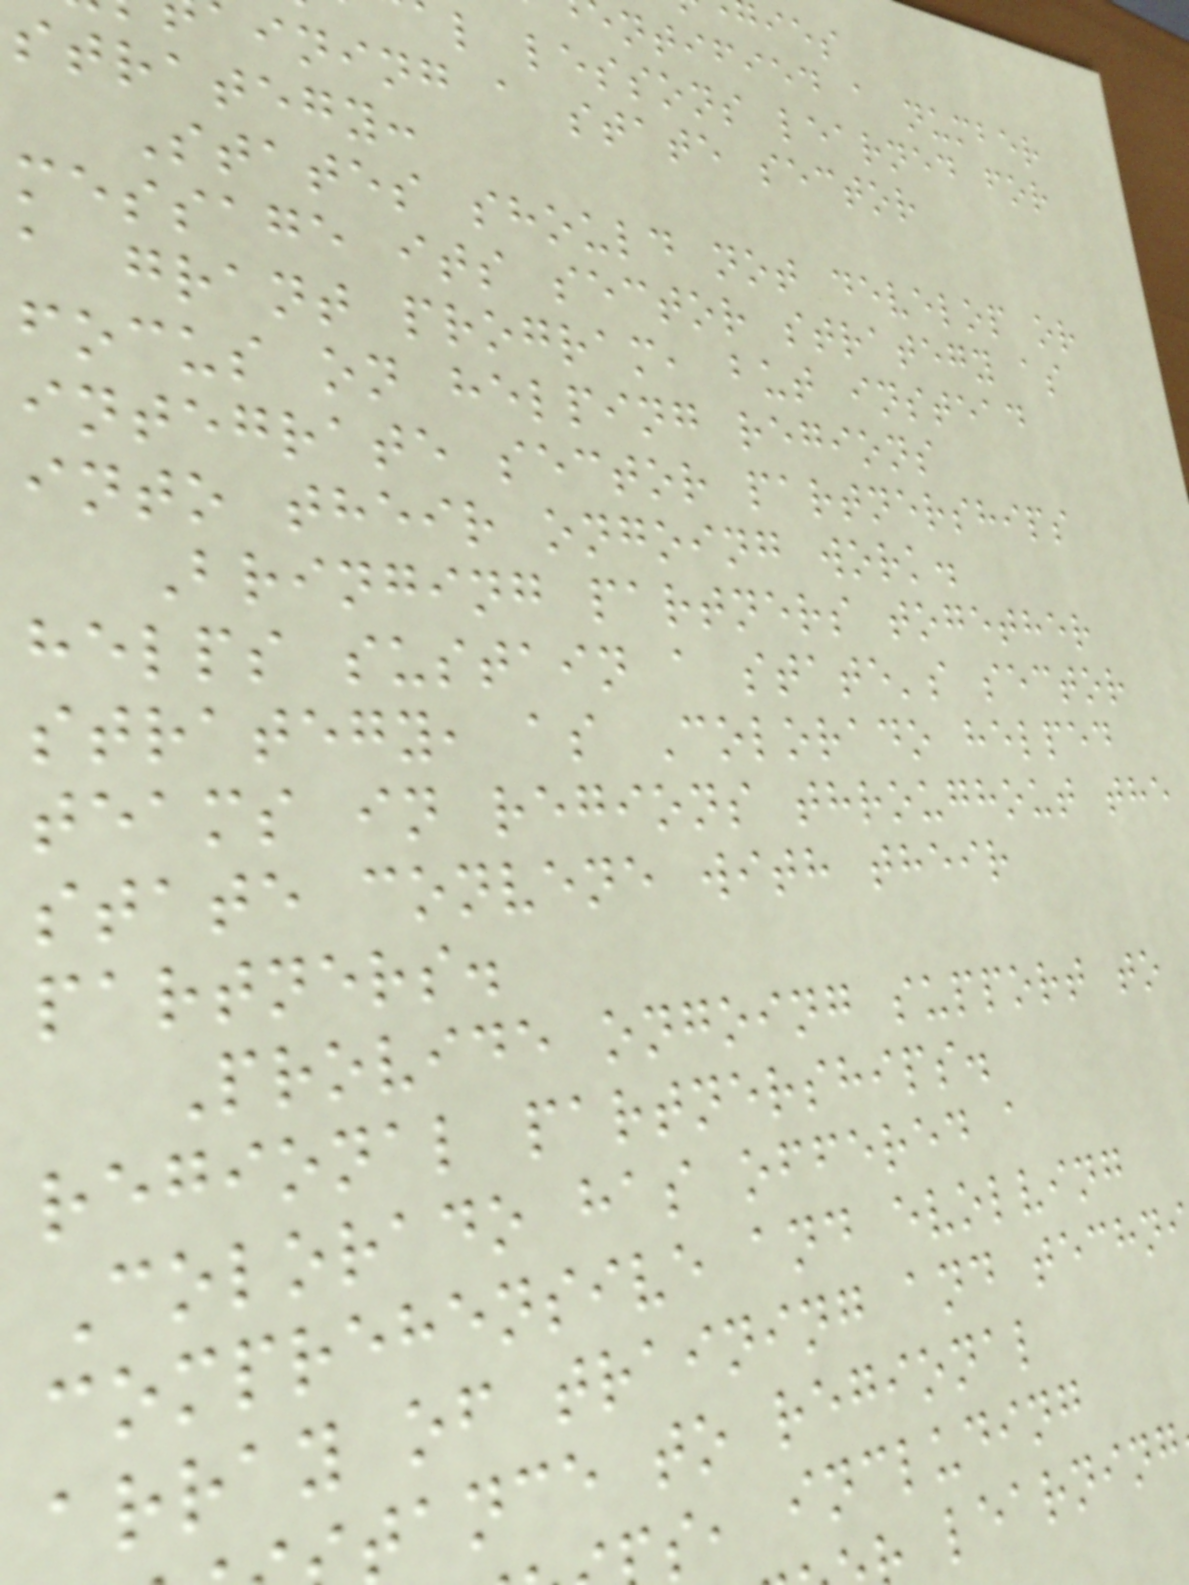ntified a number
l lessons learned for
ining a state sector
strategy:
States should not develop or
message its sector strategy as
a grant program, but instead
focus on helping regions
integrate sector partnerships
into their ongoing work.
Bringing partners together
helps sustain a state's sector
strategy, as Colorado helped
teams in regions throughout the
state convene with their
partners.
Provide ongoing support to
regional partnerships.
Colorado has offered a
comprehensive and evolving
array of training and techn
tance to regional
s, including
learning
